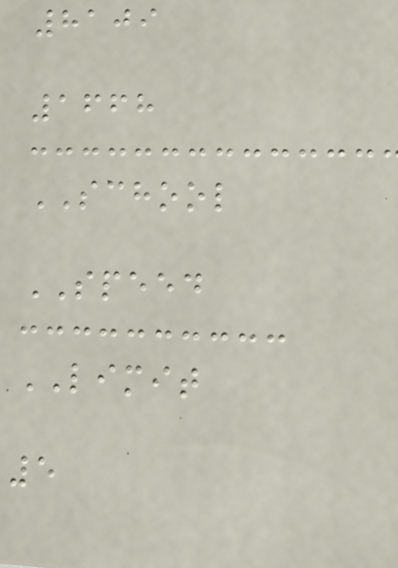8109
1668
SCHOOL
SPEED
LIMIT
5
